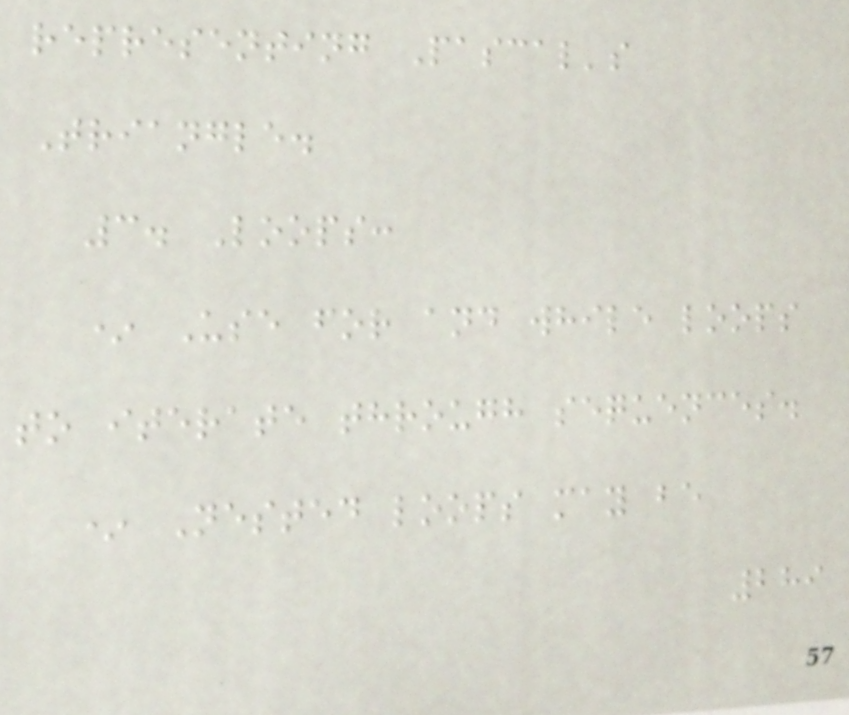representing Pascal's
Triangle.
3. Loops:
* Use for and while loops
to iterate through sequences.
* Nested loops may be
289
